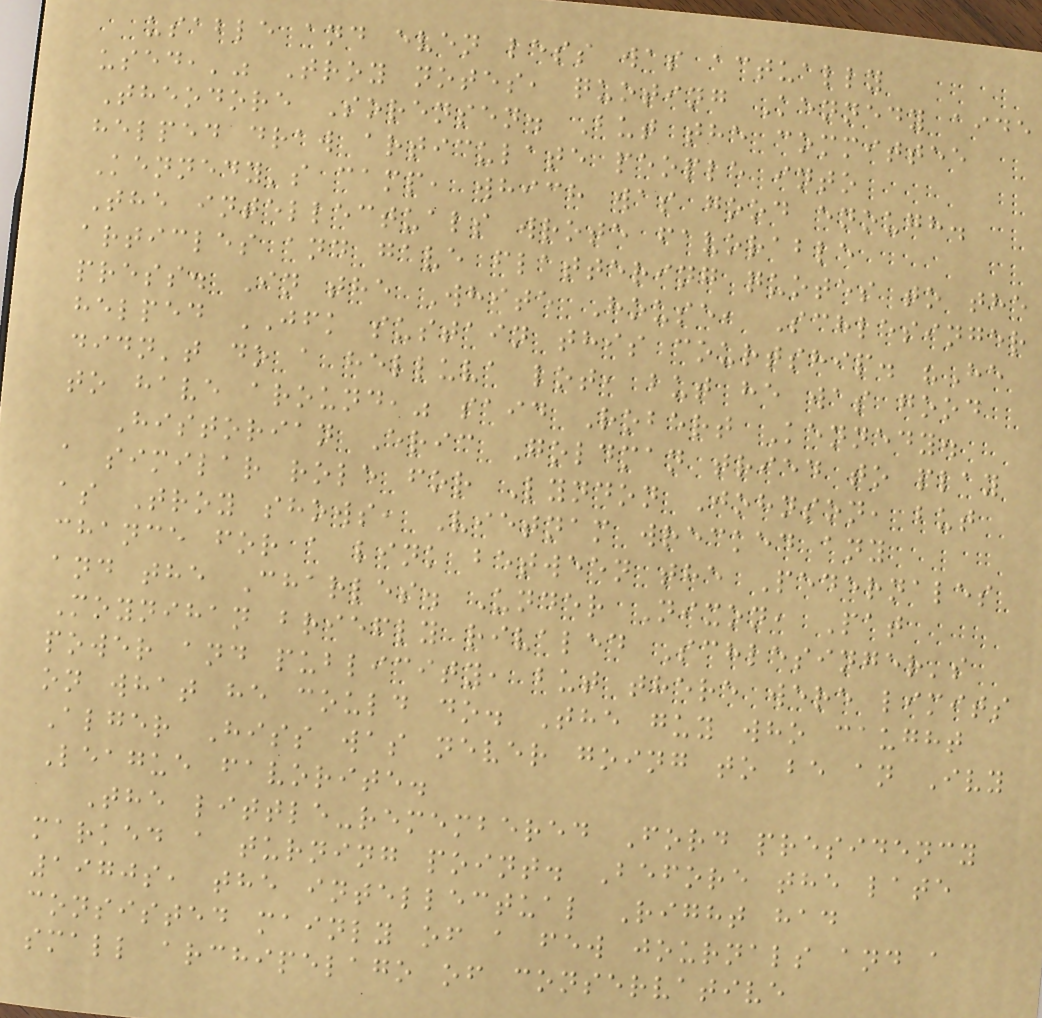usable and even less was actually
used,'" Troy notes, quoting Kennedy aide
Theodore Sorensen. But the committee
helped draw articulate people into
Kennedy's camp, which was good enough.
The intellectuals wrote favorable
articles and gave flattering quotes to the
press. In the White House, Schlesinger
helped JFK sustain this courtship. "He
didn't do a helluva lot, but he was good
to have around," said Robert Kennedy.
Historian Eric Goldman tried to play
a similar role for Lyndon Johnson, but
as Troy shows, Vietnam wrecked any
chance for a link between the Pedernales
and the Charles. Under Nixon, Pat
Moynihan briefly rivaled Schlesinger's
power and publicity, but there were limits
on what he could do. The guy who caught
Alger Hiss was never going to be an Ivy
League favorite.
The little-remembered Ford presidency
marked a turning point. Before the late
1970s, the intellectual Right had
consisted mainly of a few journals and a
small archipelago of conservative
